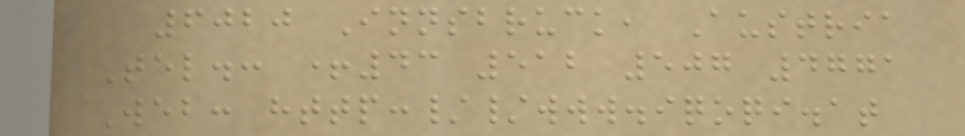6020 Innsbruck, Austria
Tel.: +43 512 507 4771
Web: http://www.iqoqi.at
